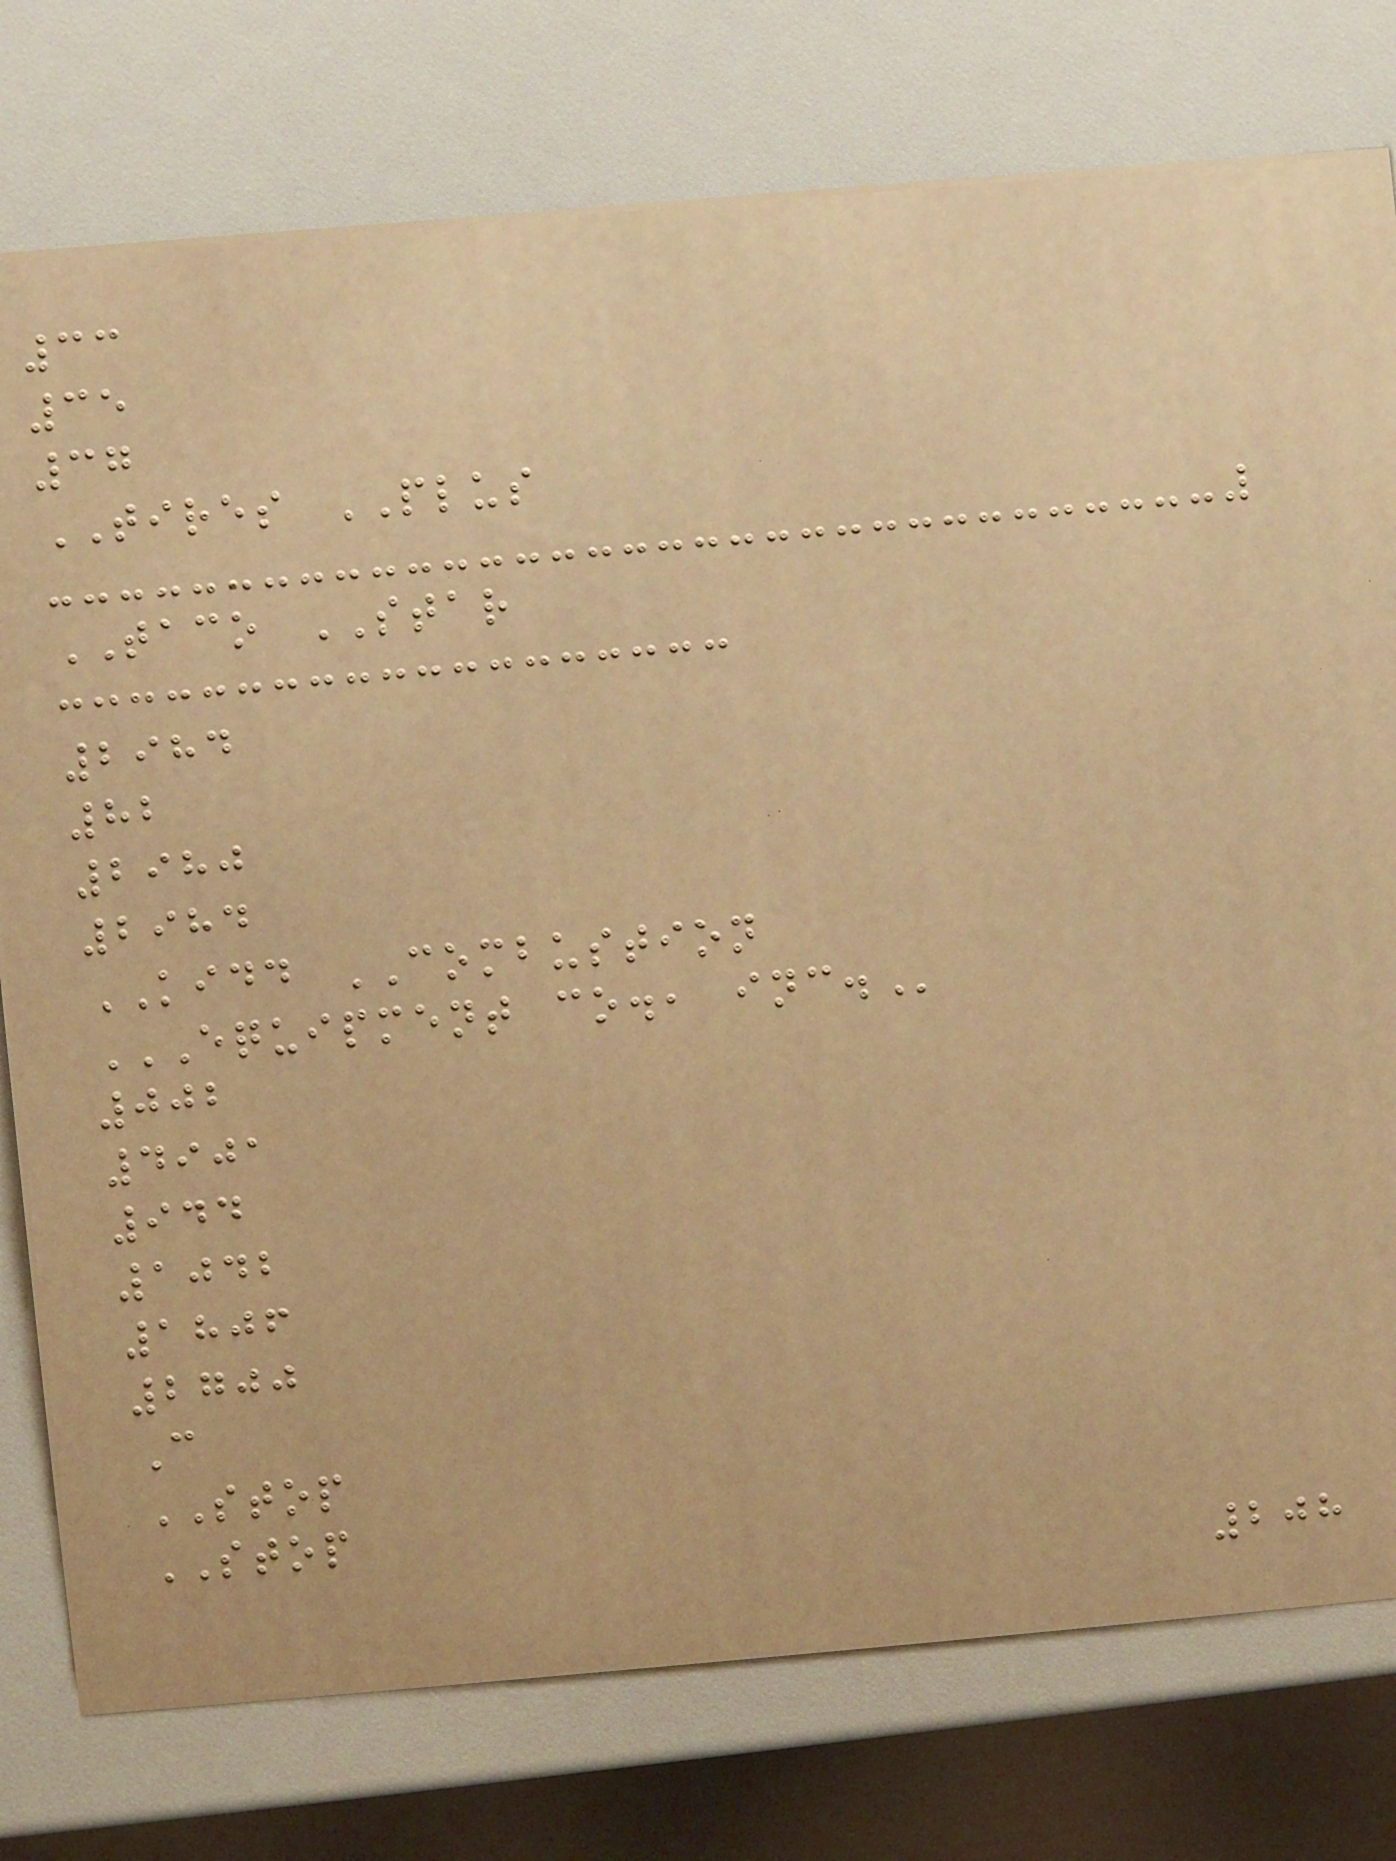33
35
37
TIRES PLUS
TACO STAR
2984
82
2980
2984
KIDD COMBUSTION
EQUIPMENT CO., INC.
002
4901
944
1042
1806
2700
C
STOP
STOP
208
